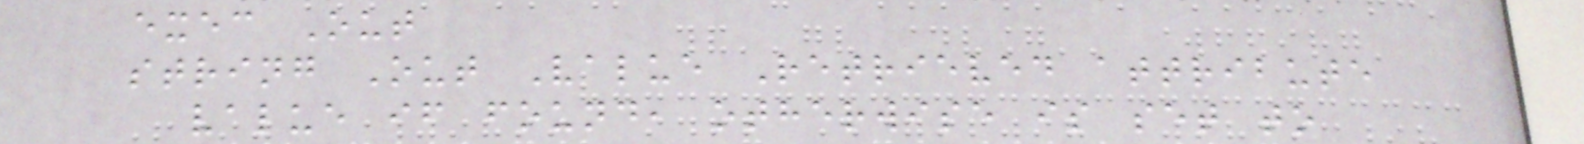exec Out
string Out Value Retrieved attribute
value if found, otherwise is set to
